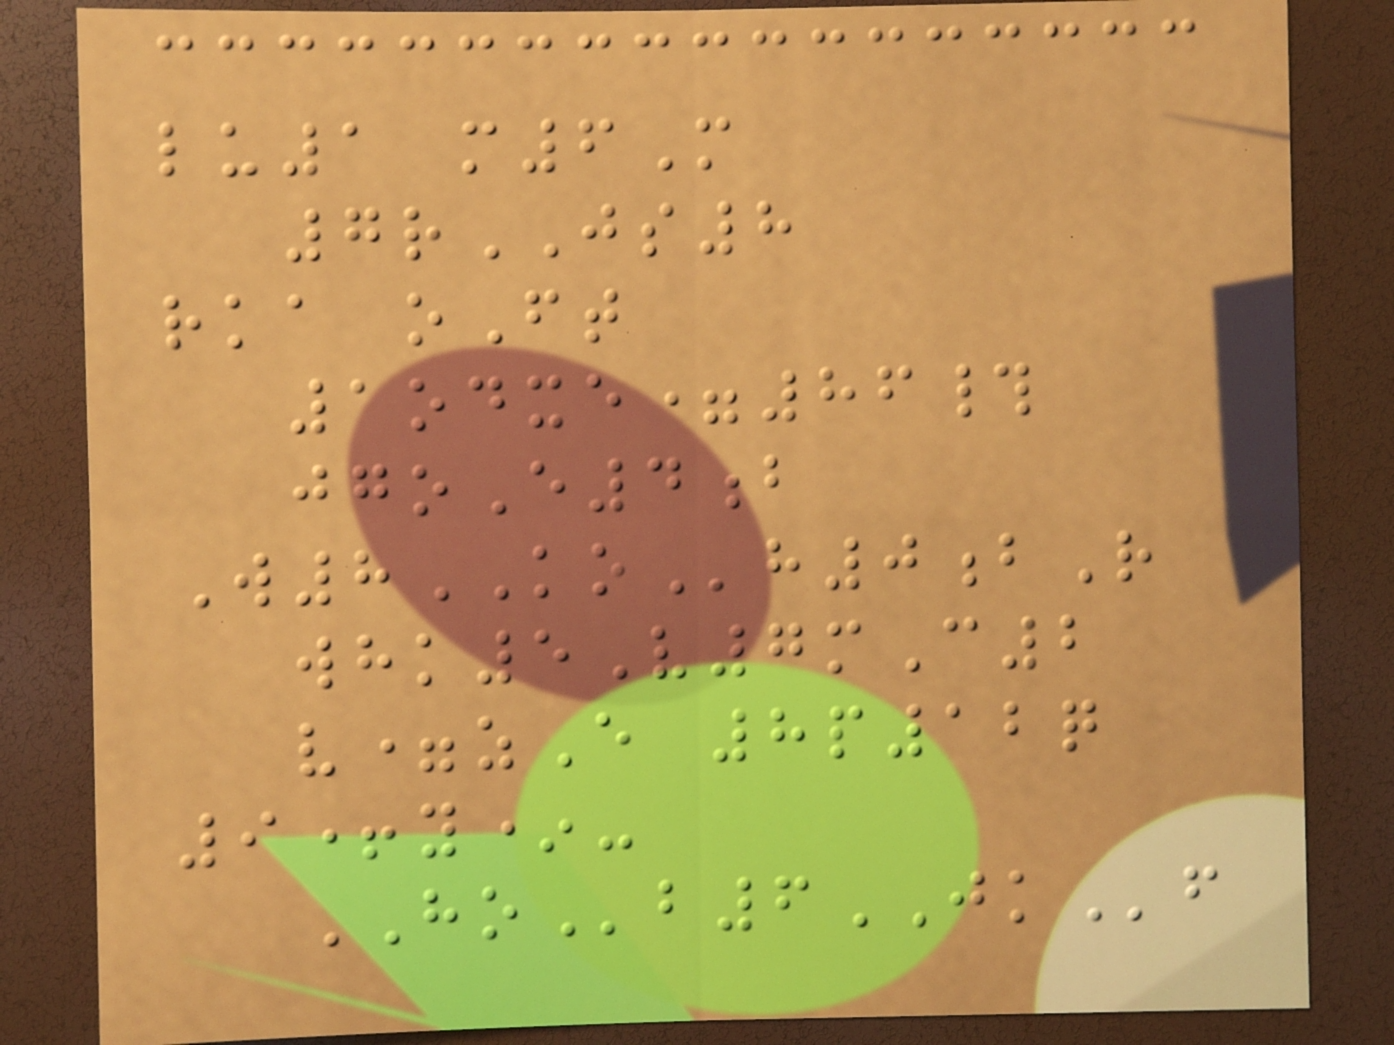lu1 m6M
7rJS8
rka oFt
1odxe=86#
jgoE4b
W8KOh0bR
whk5V7mC2
v=zE 8p12q
9+y*-
HOb6JKf
